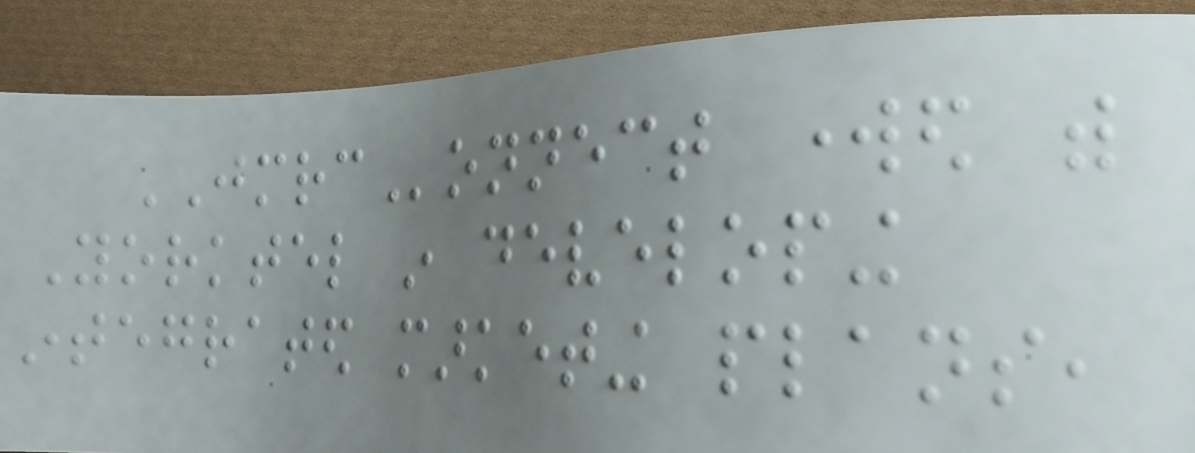JMRConnect worked with
Yorktel in developing
integrated marketing plans,
